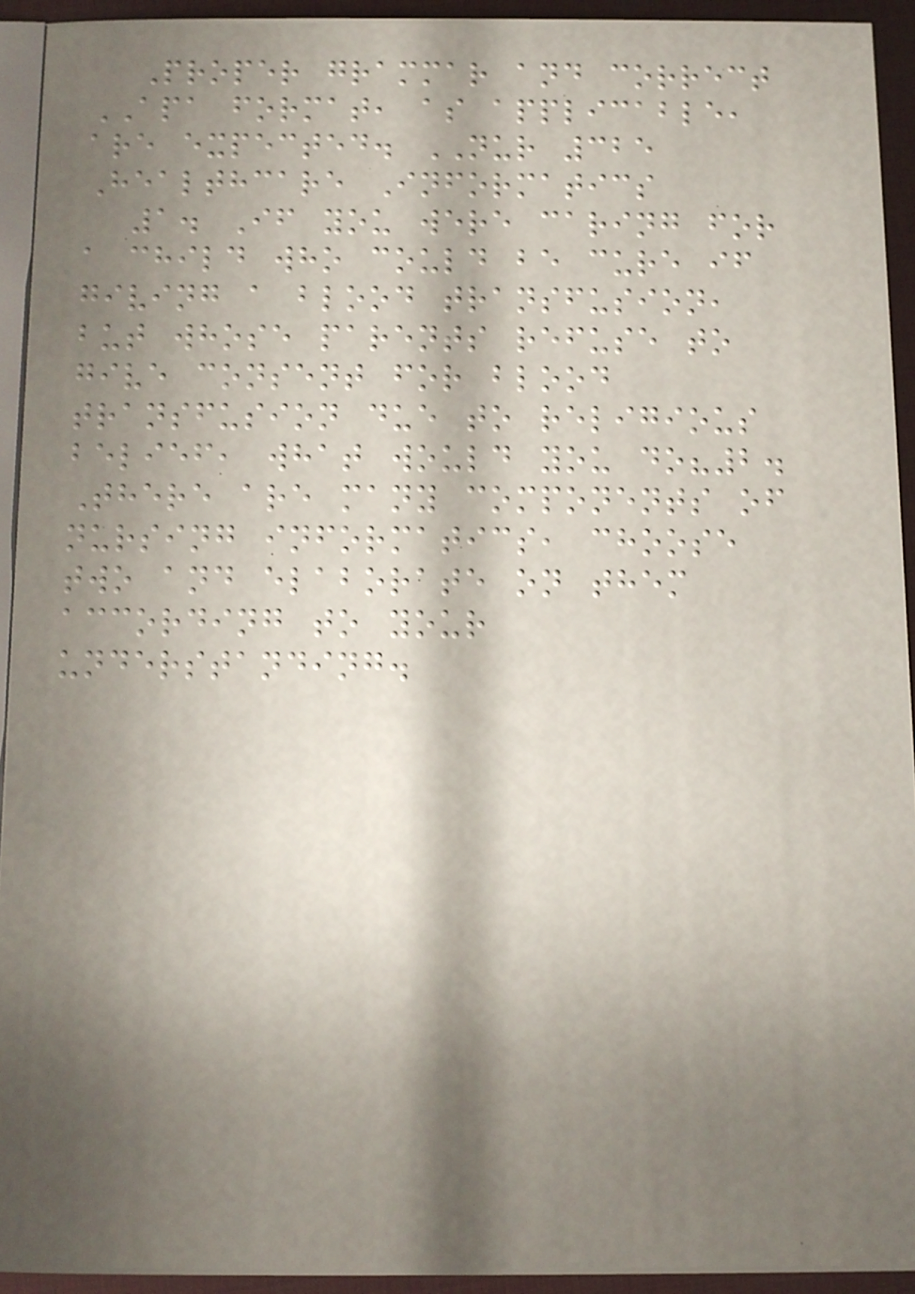Proper grammar and correct
APA format, as applicable,
are expected. NUR 325
Healthcare Informatics
1. If you were caring for
a child who could be cure if
giving a blood transfusion,
but whose parents refuse to
give consent for blood
transfusion due to religious
belief, what would you do?2.
There are many components of
nursing informatics, choose
two and elaborate on them
according to your
understanding.
